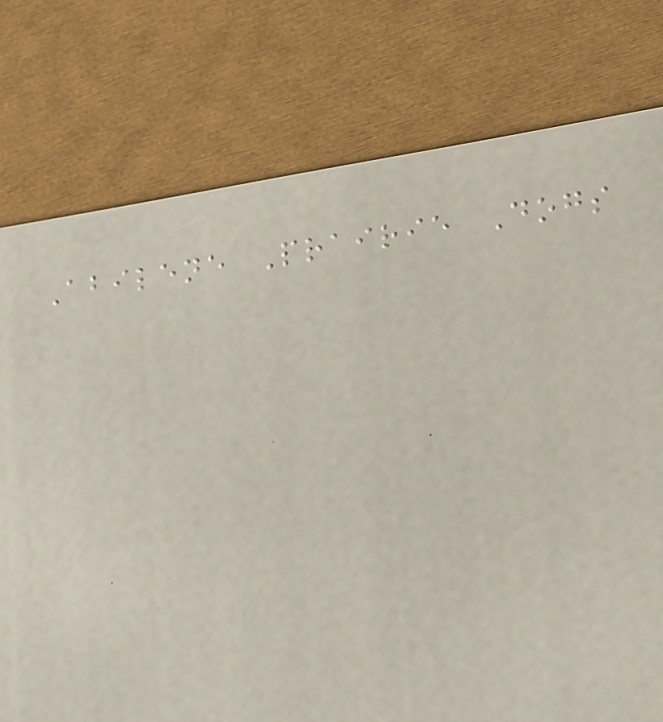Abilene Prairie Dogs
